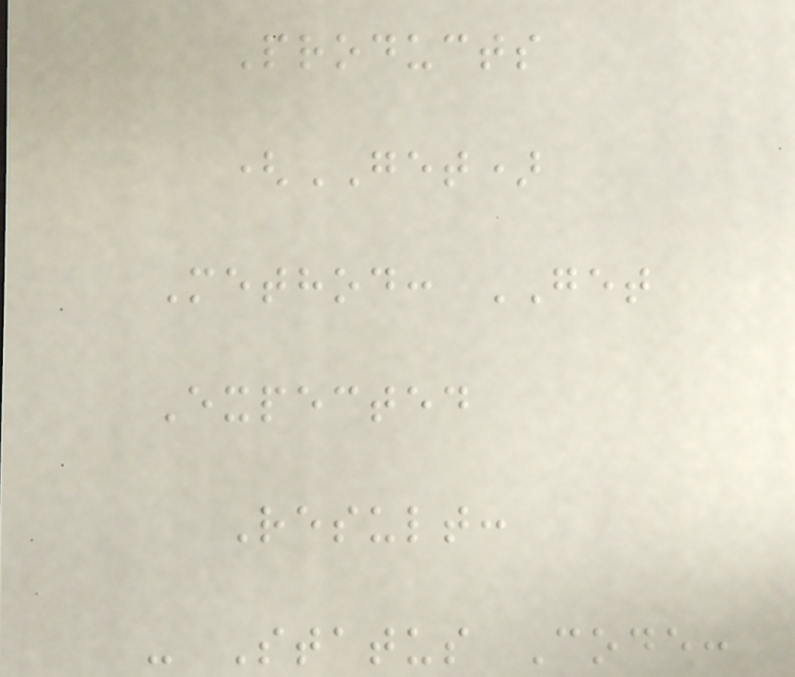Products
(GET)
Method: GET
Expected
Result:
- Status Code:
